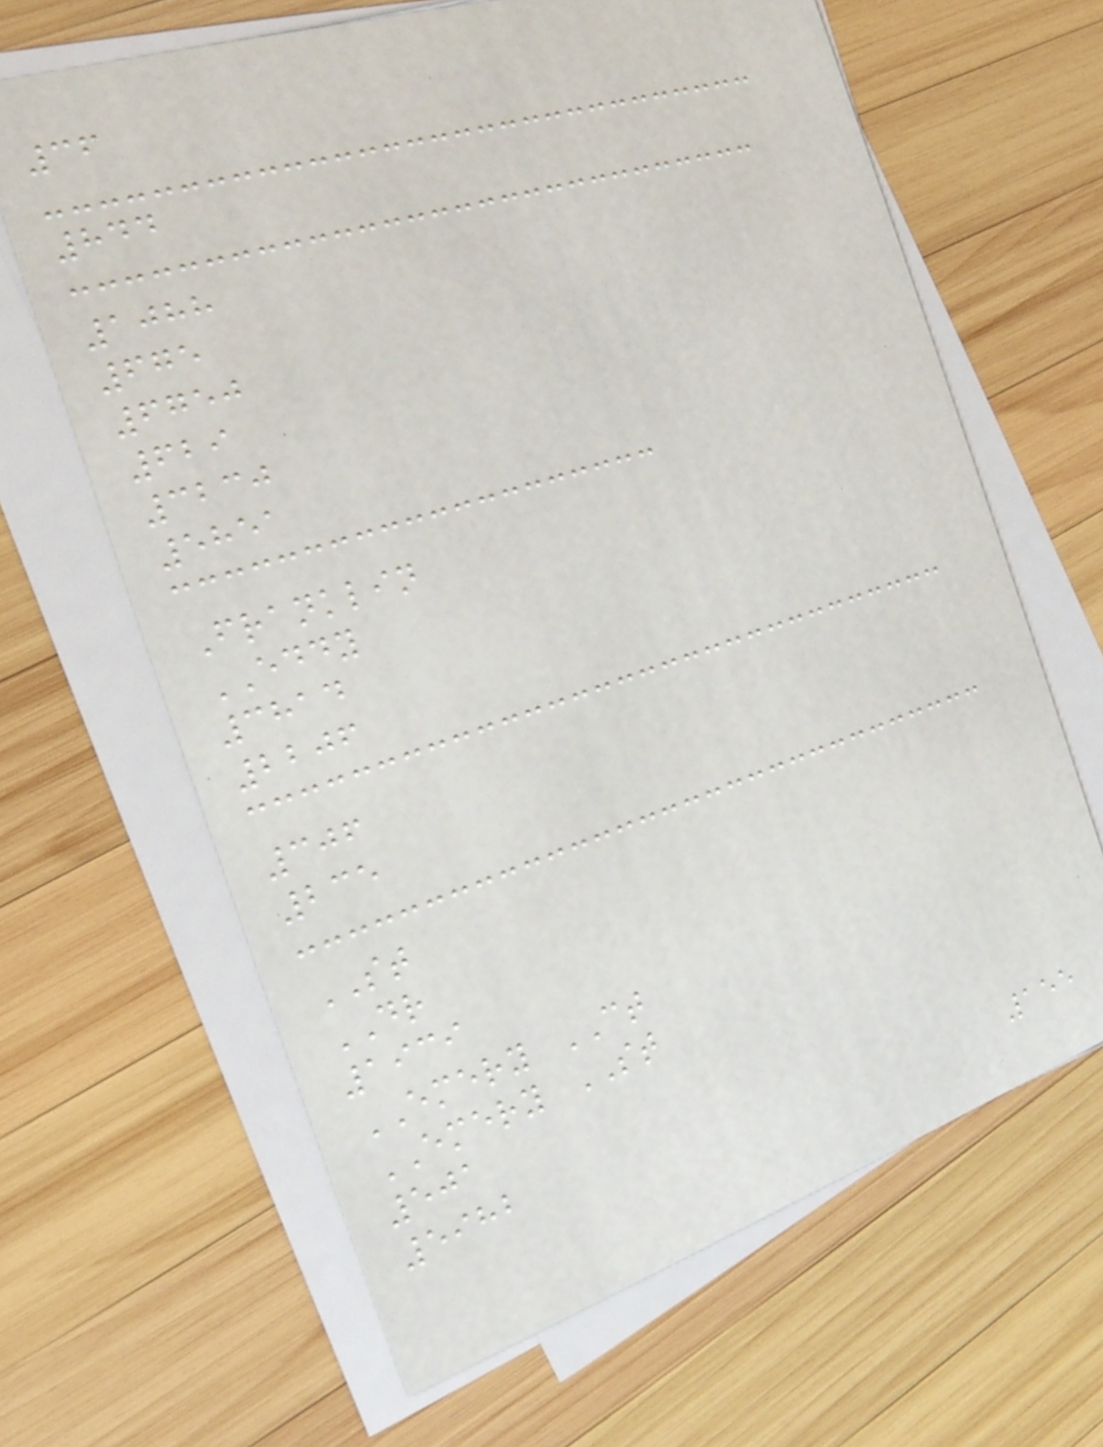36
844
1088
675
6750
629
3230
5851
Franklin
EDDY
3814
2206
306
235
ST
DR
1939
EMERY CT
EMERY ST
501
5982
155
